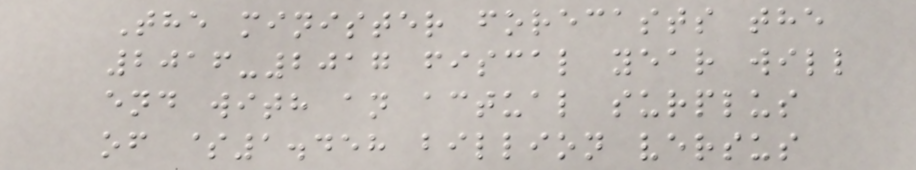The minister forecasts the
2016-2017 fiscal year will
end with an actual surplus
of $1.458 billion versus
